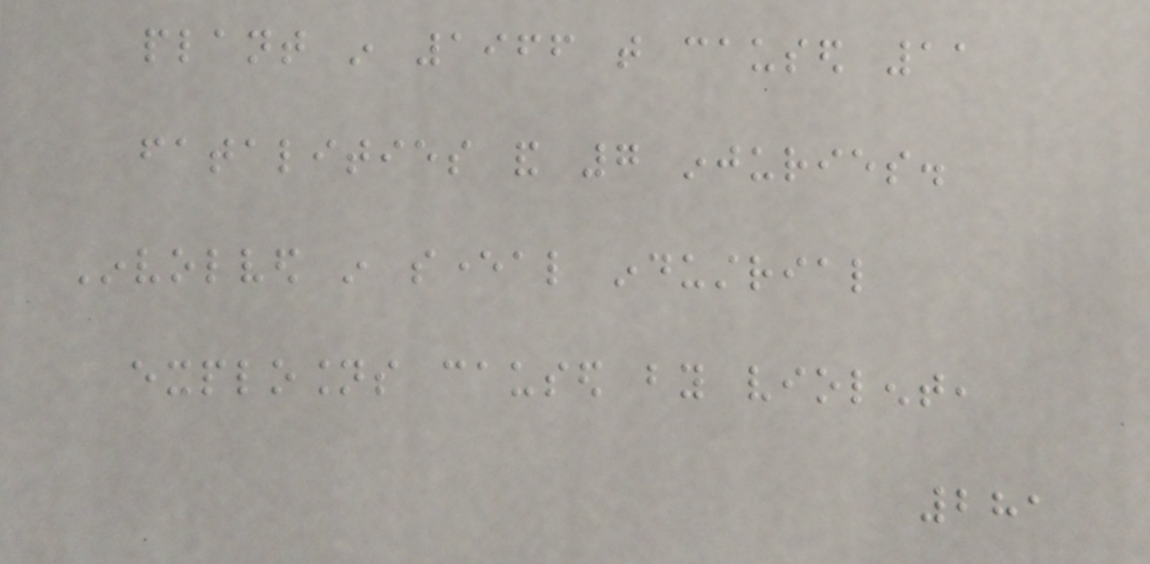plant in 1966 that caused 11
fatalities and 7 injuries.
Involved in several industrial
explosions caused by violent,
281
